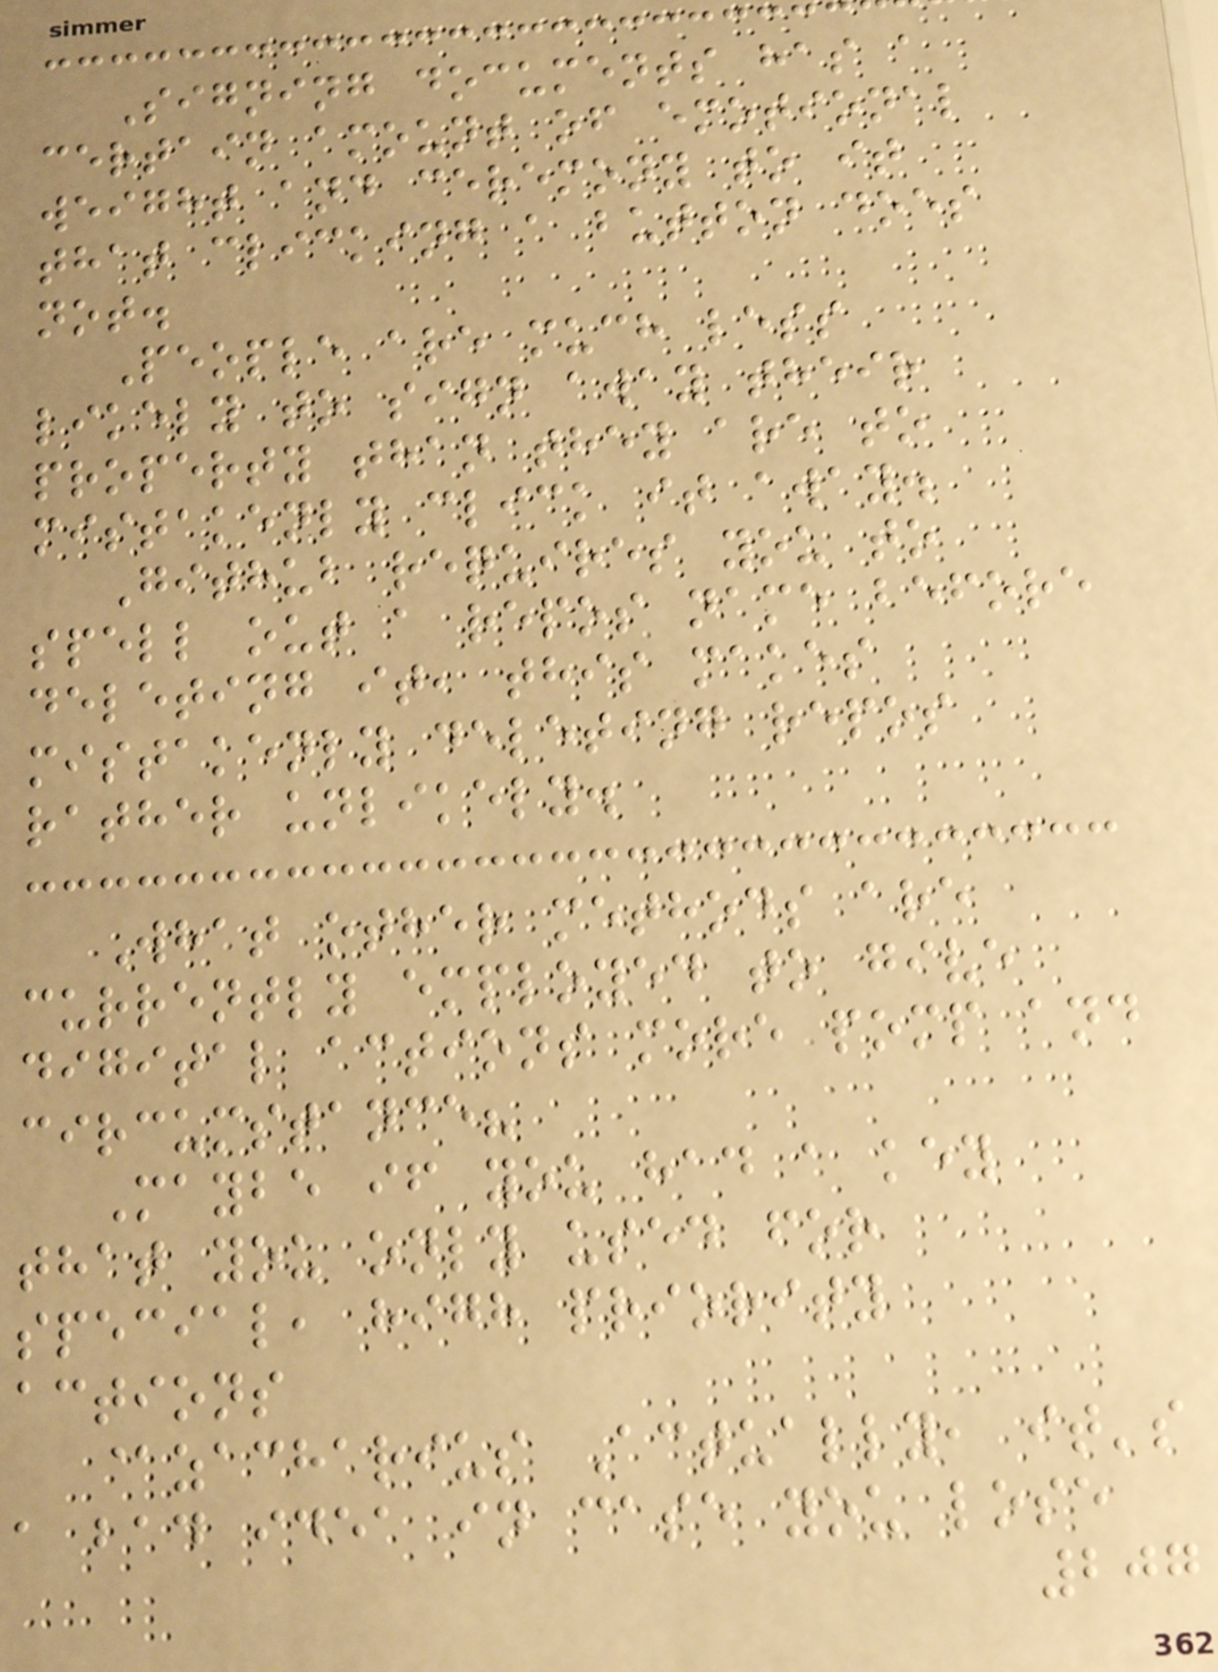Signing documents has a
certain amount of emotional
weight and ceremony to it
that clicking a button does
not.
People are much less
likely to sign away their
property than they are to
mistakenly click it away.
Github requires you to
spell out a repos name before
deleting it, this makes
mistakenly deleting repos
rather unlikely.
What other methods are
currently employed to give
digital actions more pomp and
circumstance?
Maybe if you had a key
that you only used for
special, high priority
actions
@zacharius Actually, it's
a bad idea in case you lose
207
